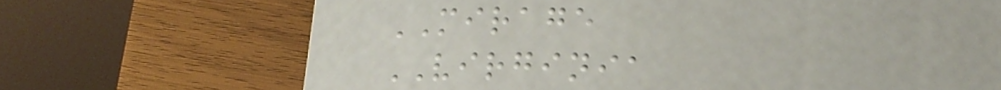MIRAGE
VIRGINIA
